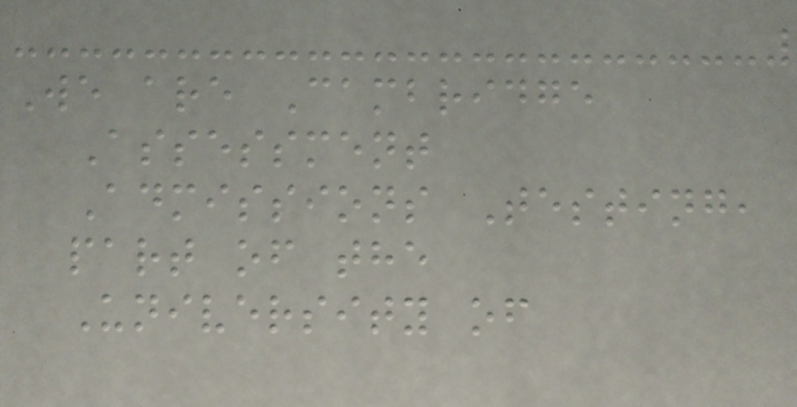We are Cambridge
Assessment
Admissions Testing,
part of the
University of
